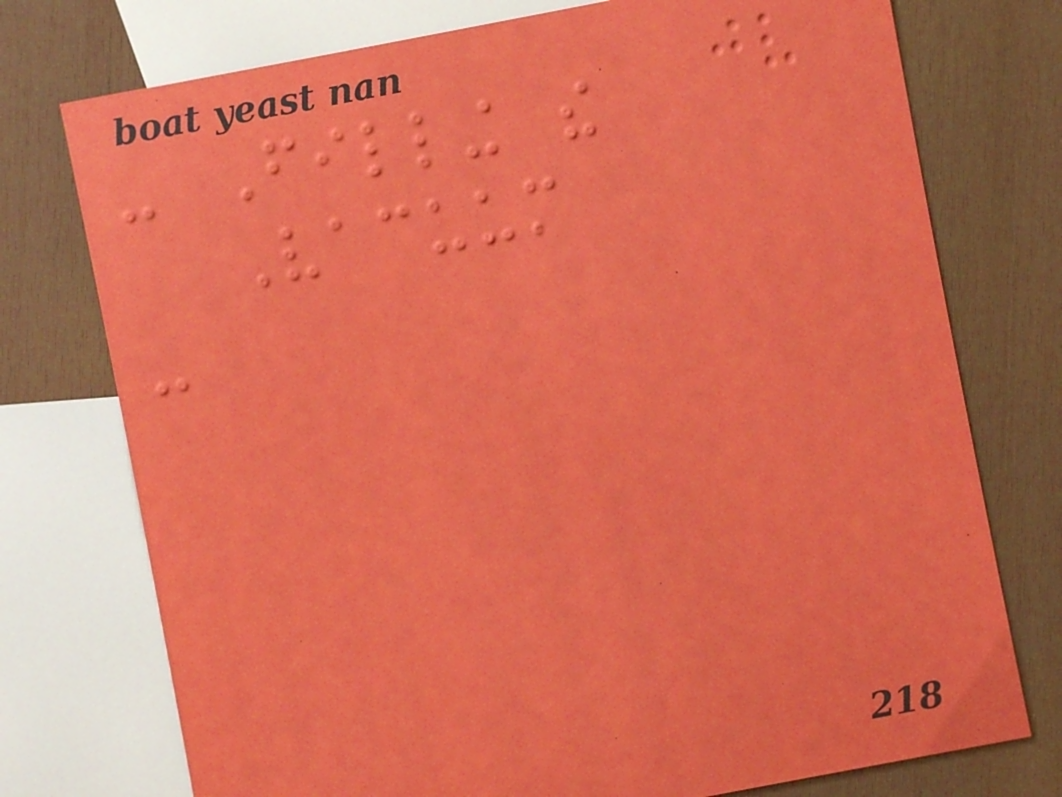- Filling the
Vacuum
-
